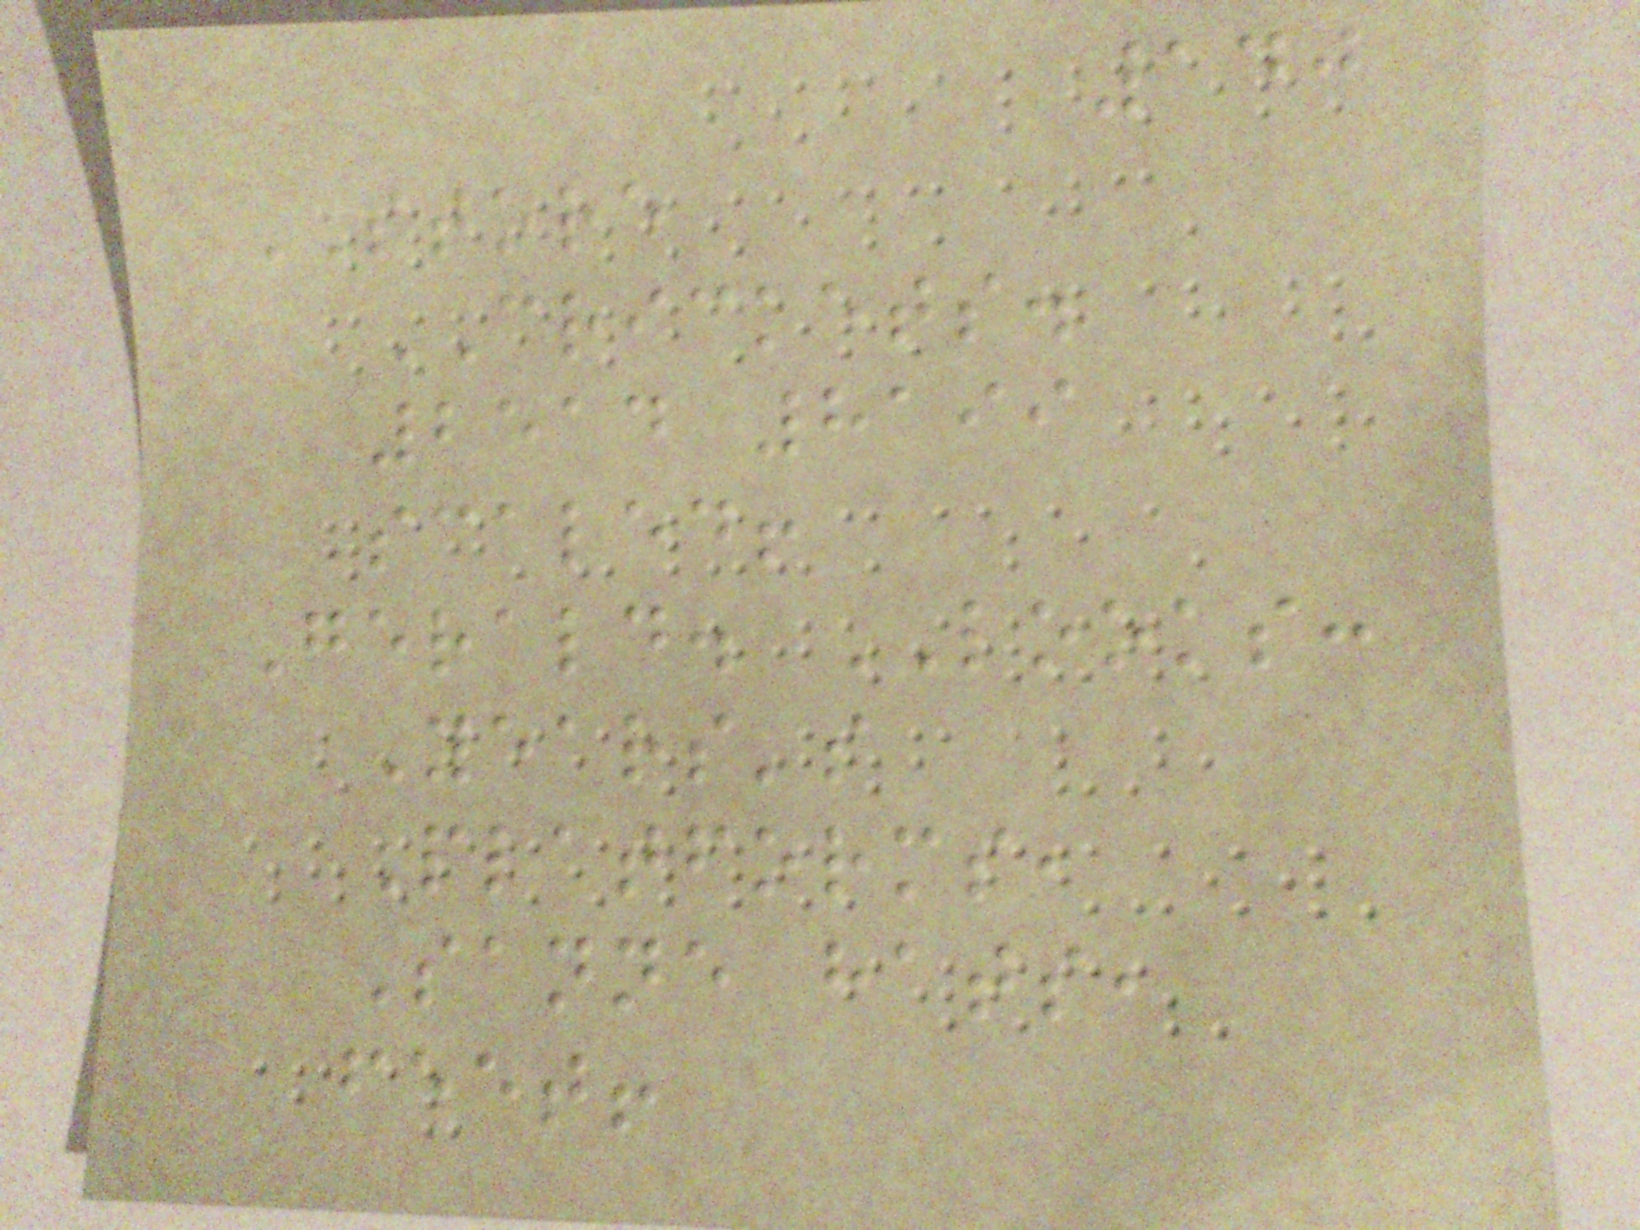140
STORE
CRICKETS.
2514 8199
scaled!
Gerald. LOOKS:
Years's
Platforms,
Sanne hats,
feet!
